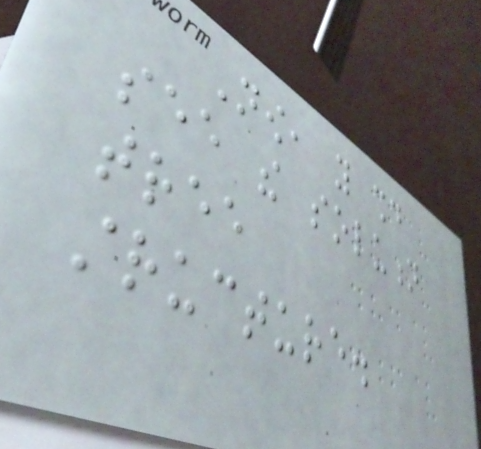Now, you should
see the solution
tree
structure.
